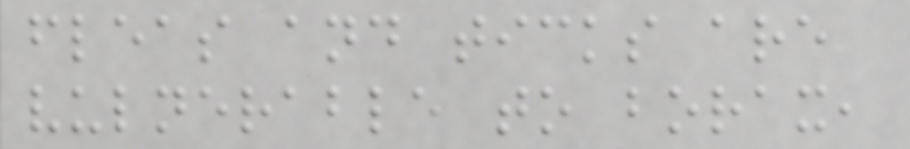fleas and ticks are
vulnerable to borax,
